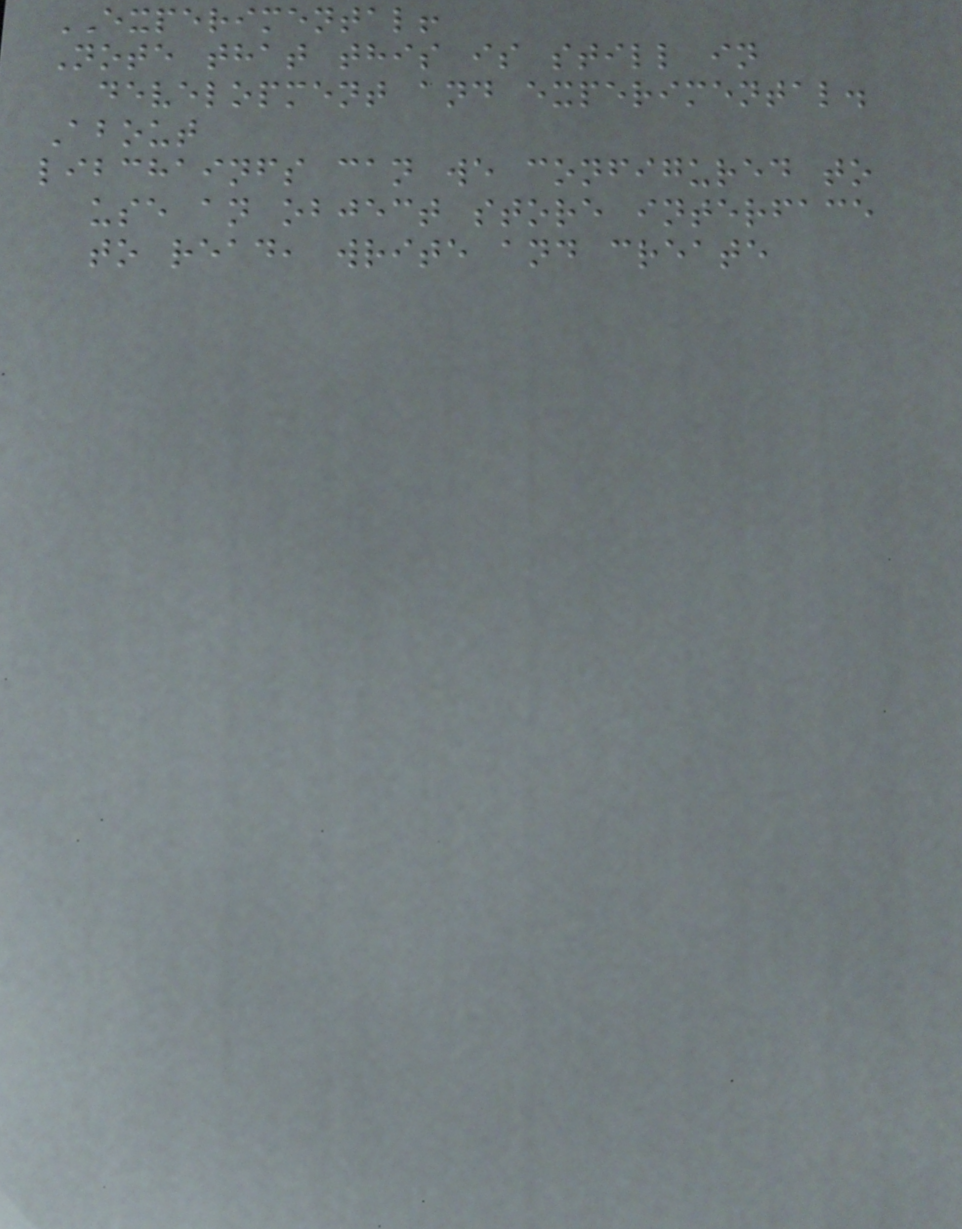EXPERIMENTAL!
Note that this is still in
development and experimental.
About
libchainfs can we configured to
use an object store interface
to read, write and create
